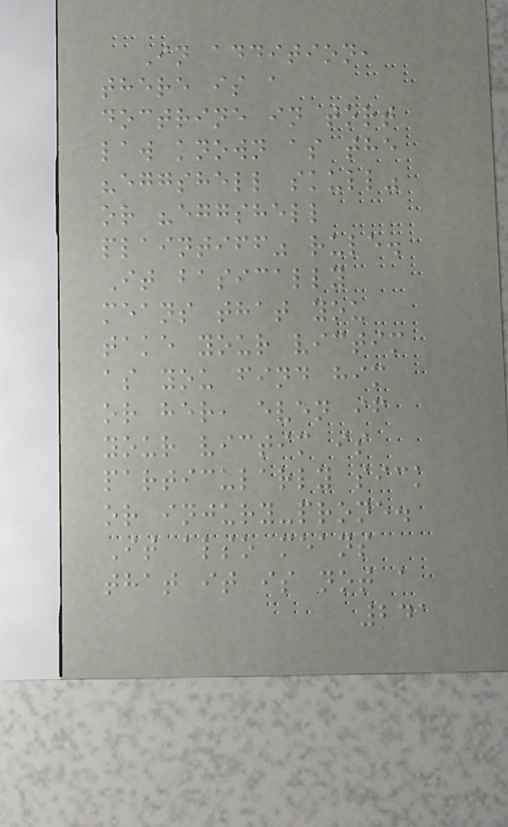In addition,
there is a
doctrine in tort
law known as the
"eggshell skull"
or "eggshell
plaintiff" rule.
It basically
means that you
take your victim
as you find him
or her, even if
your victim is
particularly sick
or injury-prone.
It also means
that it is not a
241
